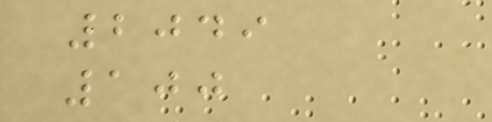2049
100
